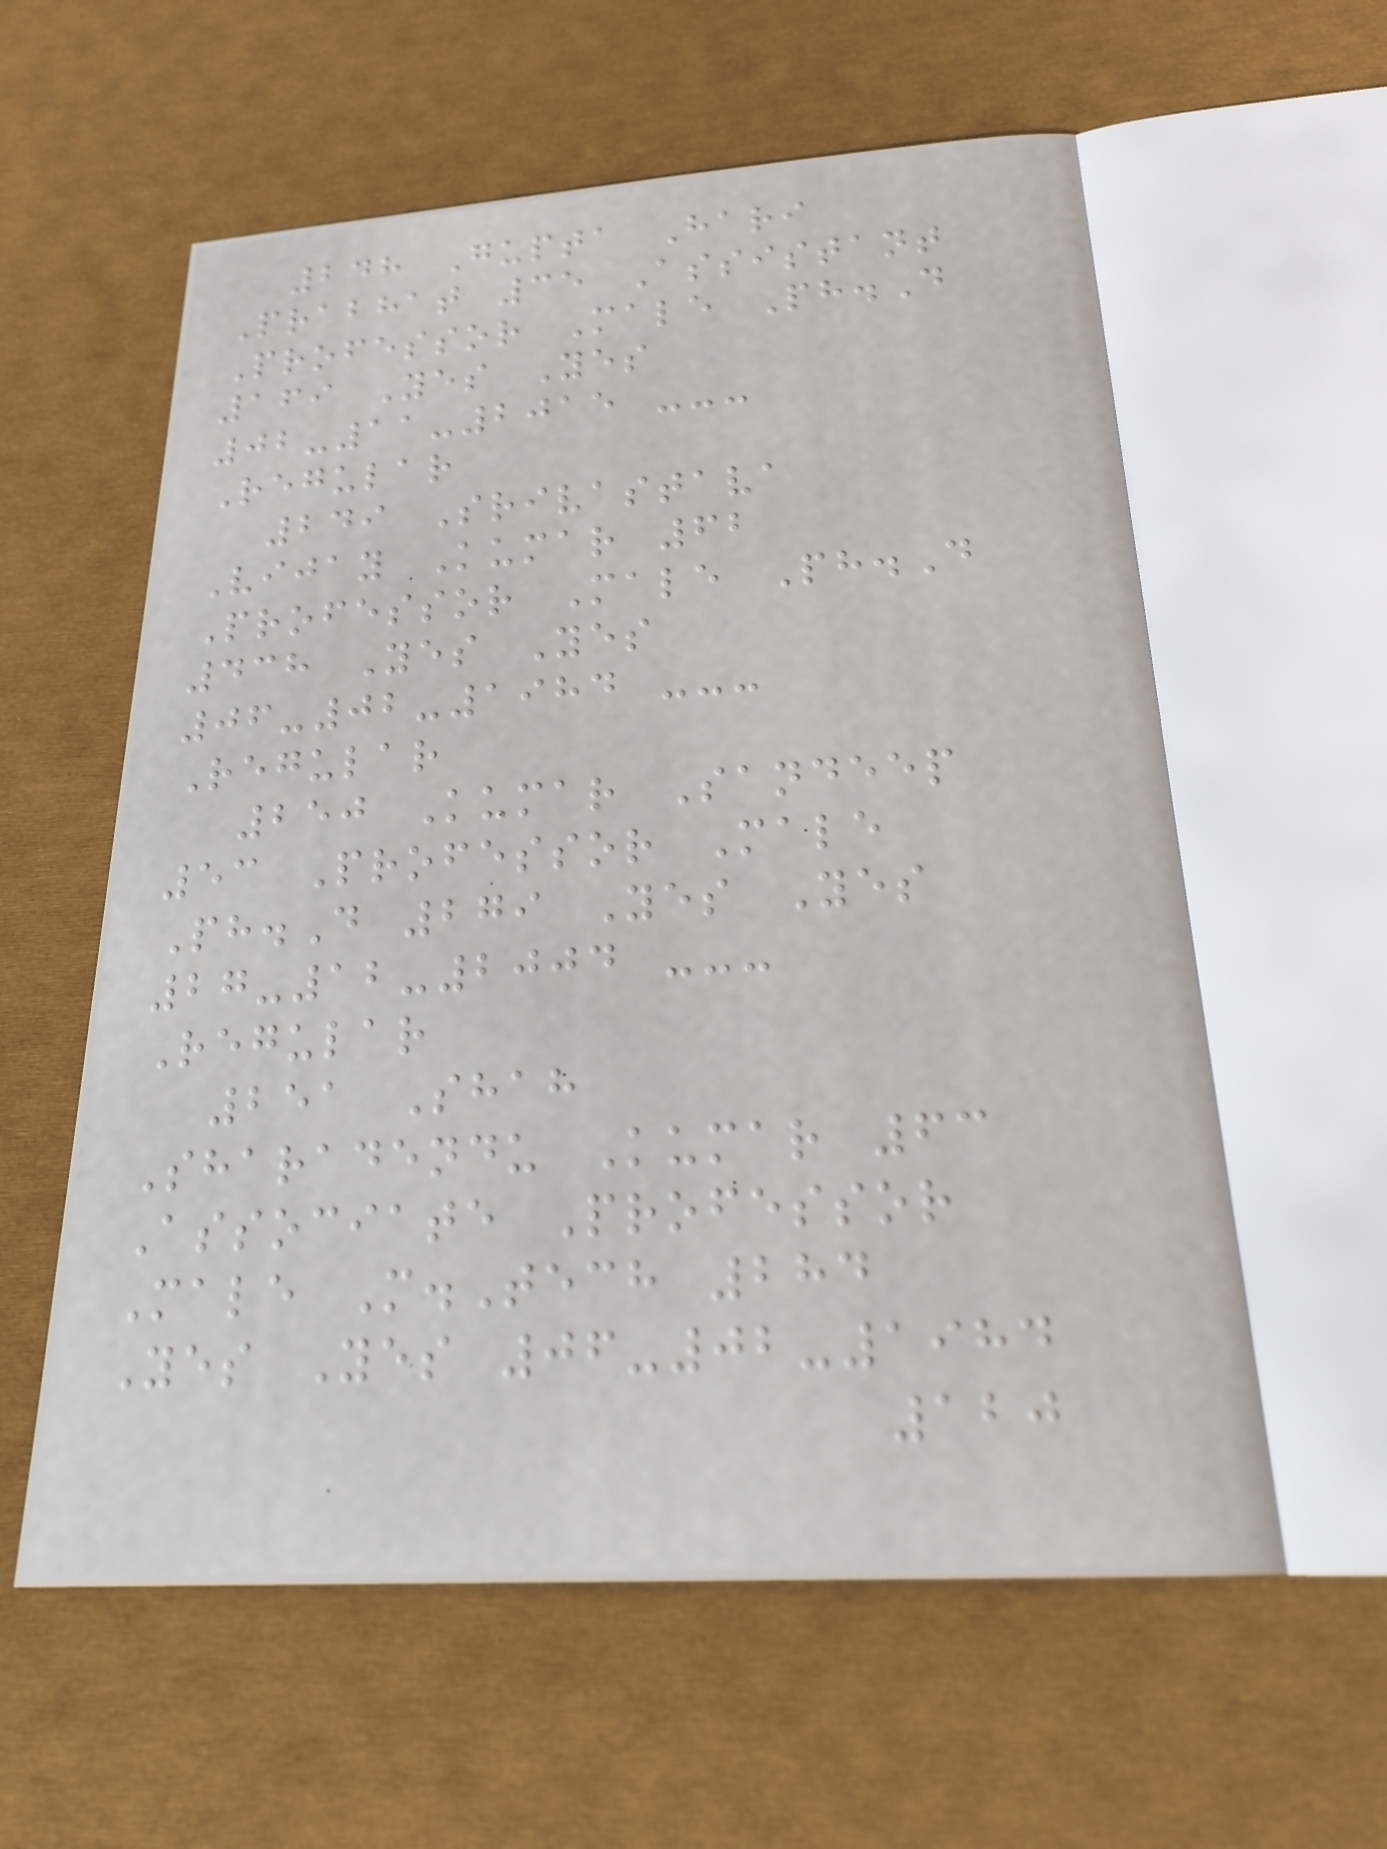248 Gupta Hari
Prabhat 35 Assistant
Professor Male Ph.D
169 Yes Yes
02-11-2015 ---
Regular
249 Srivastava
Vijay Kumar 62
Professor Male Ph.D
438 Yes Yes
06-02-1984 ---
Regular
250 Kumar Sandeep
53 Professor Male
Ph.D 279 Yes Yes
27-12-2004 ---
Regular
251 Shah
Sharadendu Kumar 63
Associate Professor
Male M.Tech 284
Yes Yes 06-02-1984
120
